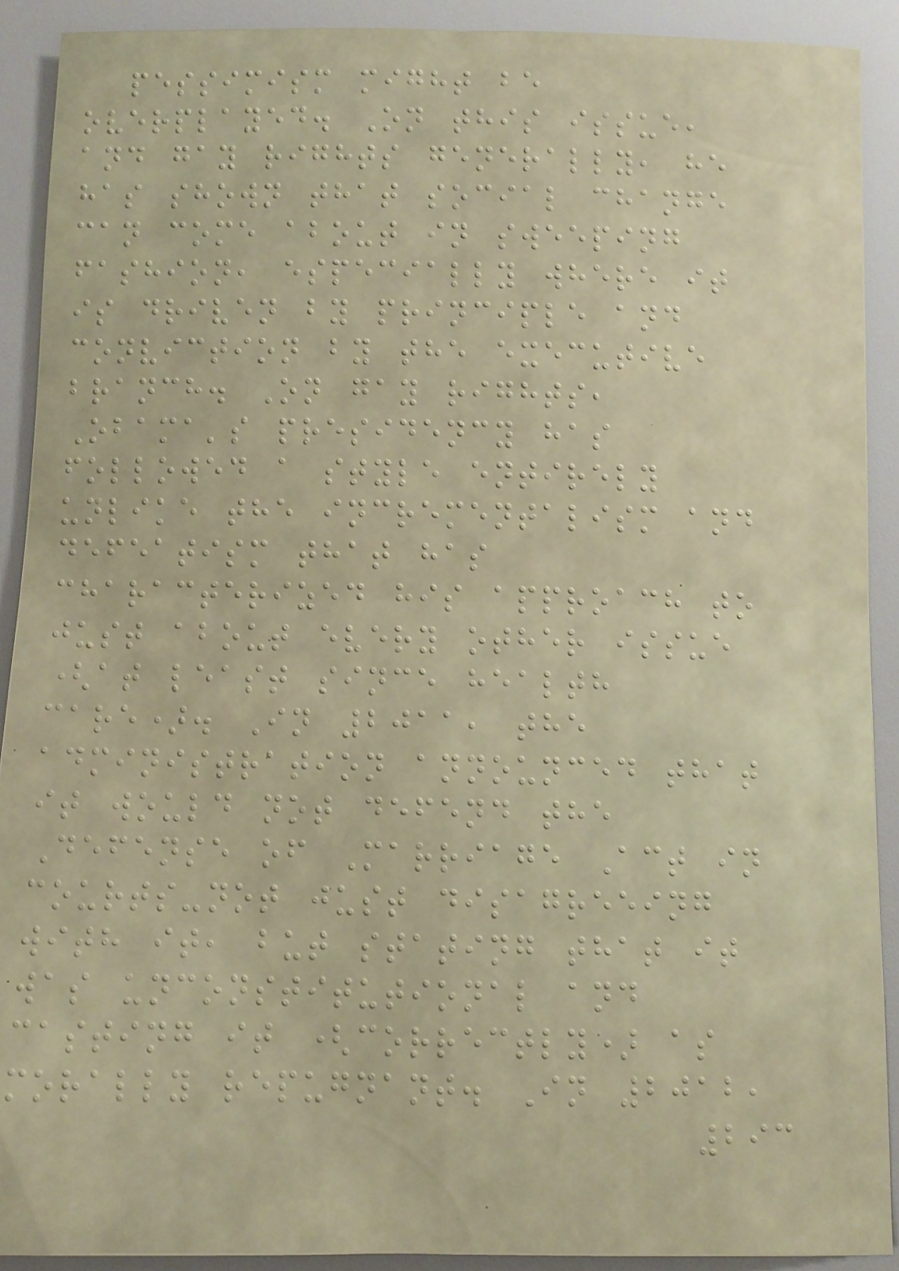pessimism might be
overplayed. On this issue,
and gay rights generally, he
has shown that social change
can come about in sweeping
fashion, especially where it
is driven by principle and
conviction by the executive
branch. On gay rights,
Obama's presidency has
followed a style entirely
unlike the incrementalism and
defeatism that has
characterized his approach to
just about every other issue
(at least since health
care). In 2011, the
administration announced that
it would not defend the
Defense of Marriage Act in
courts-not just disagreeing
with it, but stating that it
was unconstitutional and
casting it (correctly) as
morally repugnant. In 2012,
293
